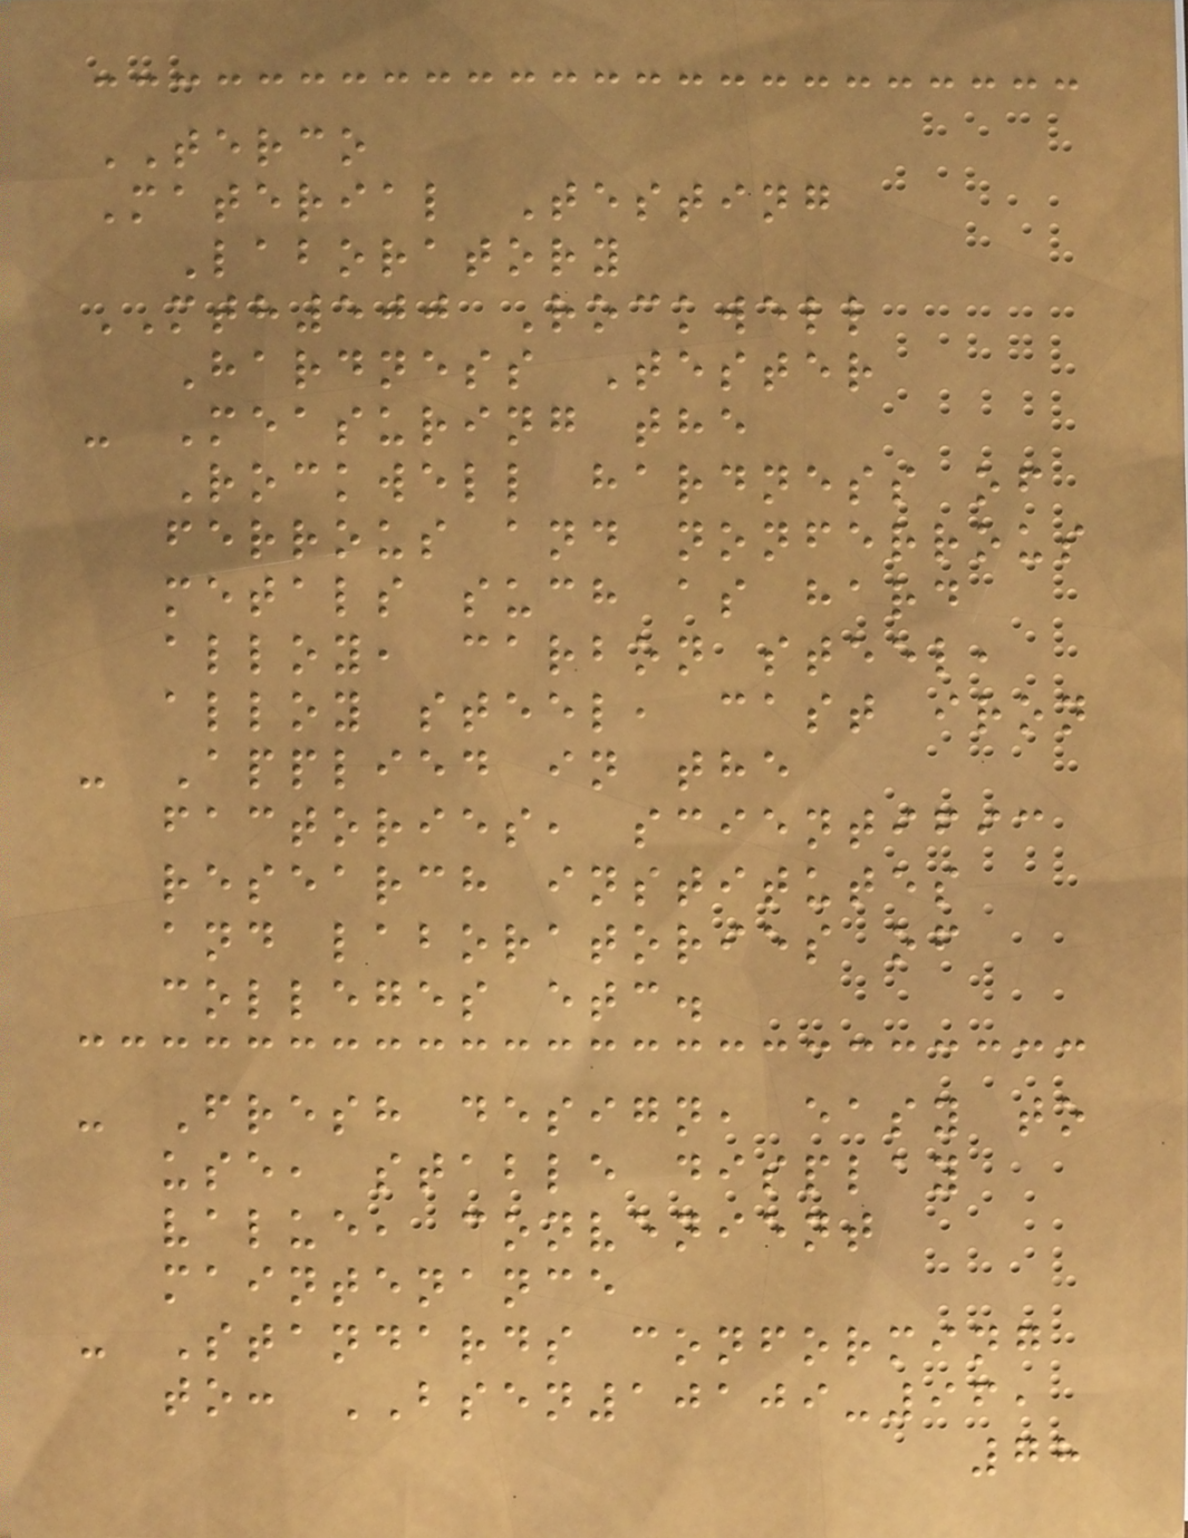TERCO
Material Testing
Laboratory
MTH500 Rockwell
Hardness Tester
- Measuring the
Rockwell hardness of
ferrous and nonferrous
metals such as hard
alloy, carbon steel,
alloy steel, cast iron
- Applied in the
factories, scientific
research institutes
and laboratories of
colleges etc.
- Fresh design, easy to
use, stable display
value, convenient
maintenance
- Standards conforming
to: BSEN10109-96,
78
